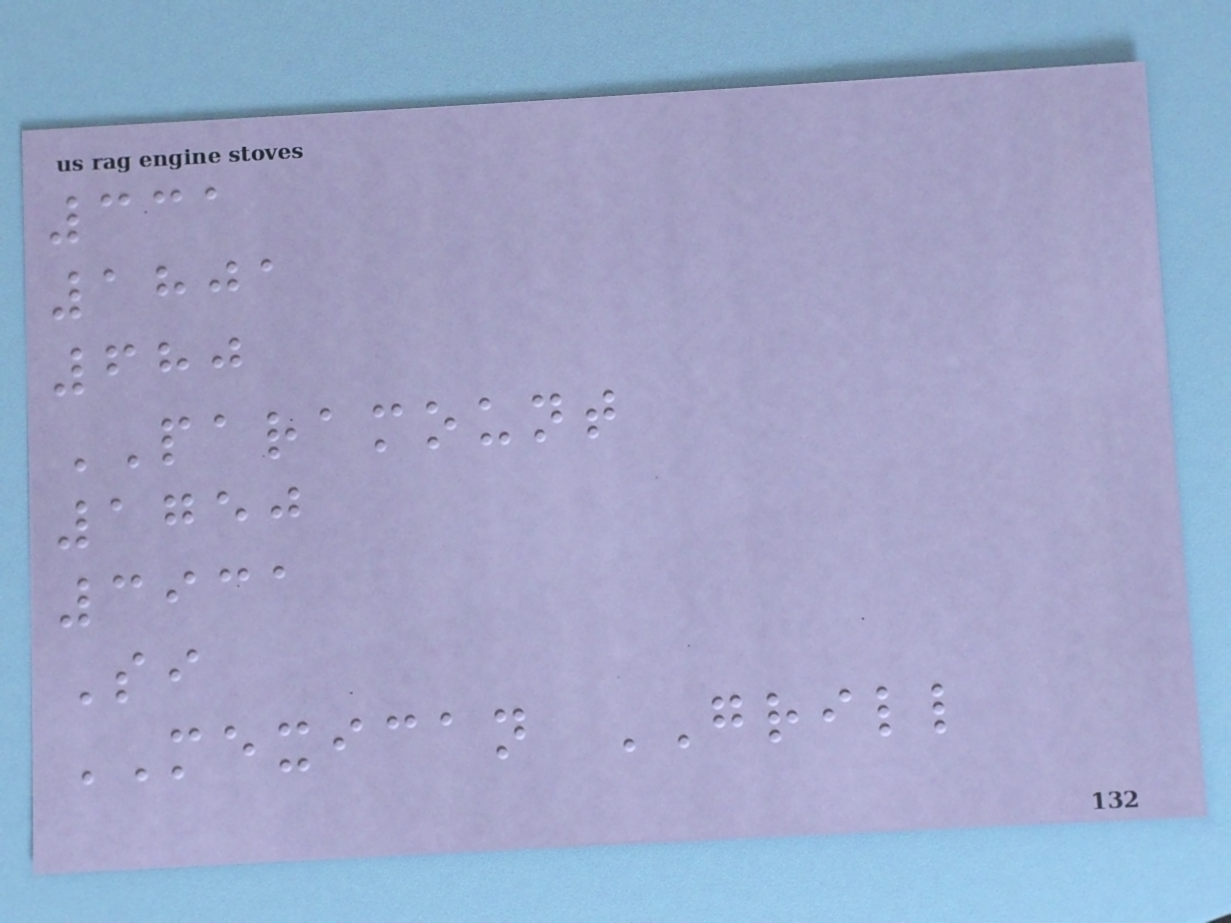331
1801
680
PARAMOUNT
1750
3931
Si
MEXICAN GRILL
